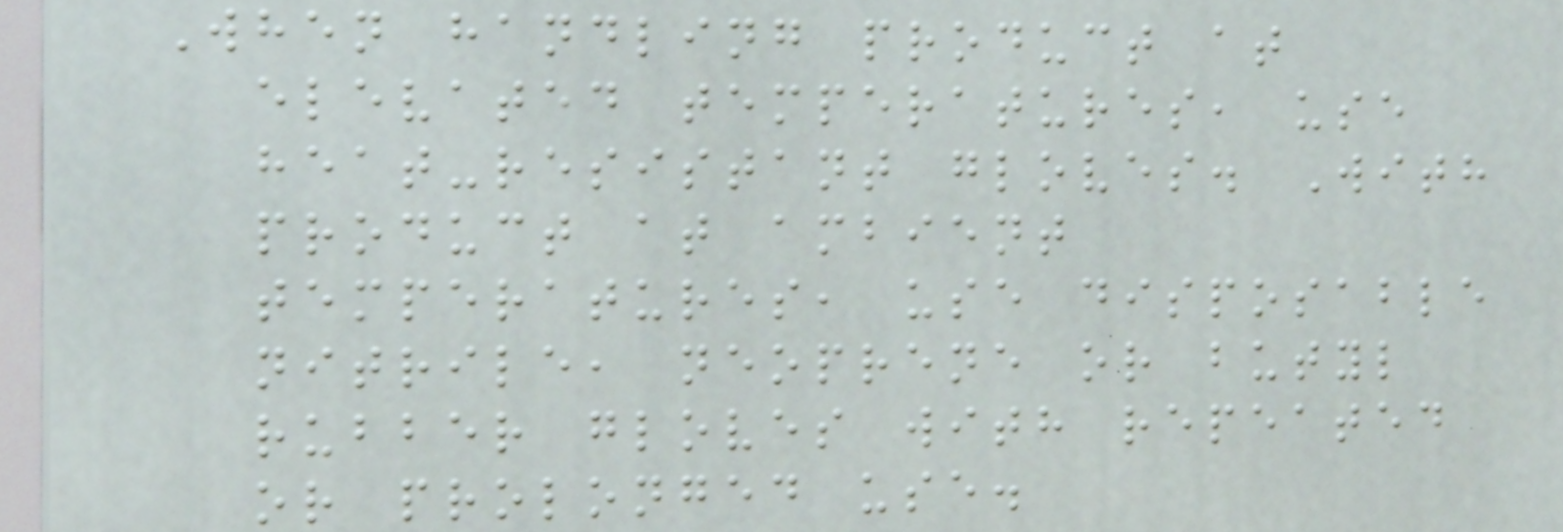When handling product at
elevated temperatures, use
heat-resistant gloves. With
product at ambient
temperatures, use disposable
nitrile, neoprene or butyl
rubber gloves with repeated
or prolonged use.
